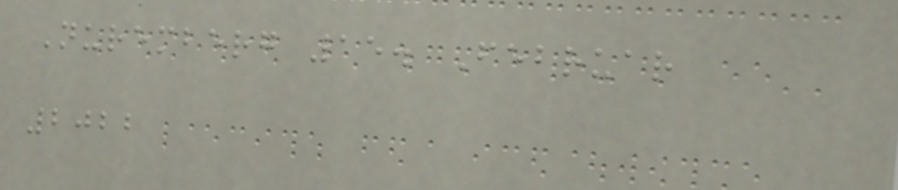Nuremberg 15. Februar
2022
